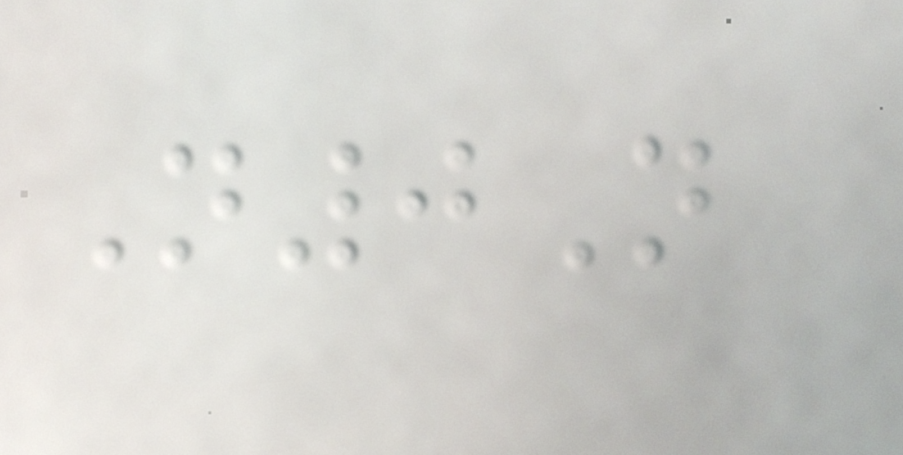N0N
